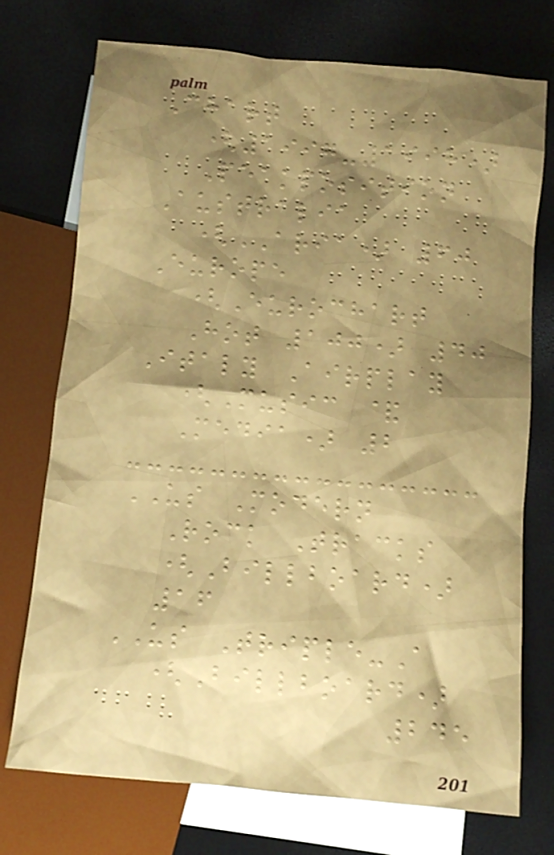Chart
(1997-1998)
Peakposition
Australia
(ARIA) 60
Europe
(Eurochart
Hot 100) 40
Italy Airplay
(Music &
Media) 2
US Modern
Rock Tracks
(Billboard)
16
US Triple-A
(Billboard)
245
